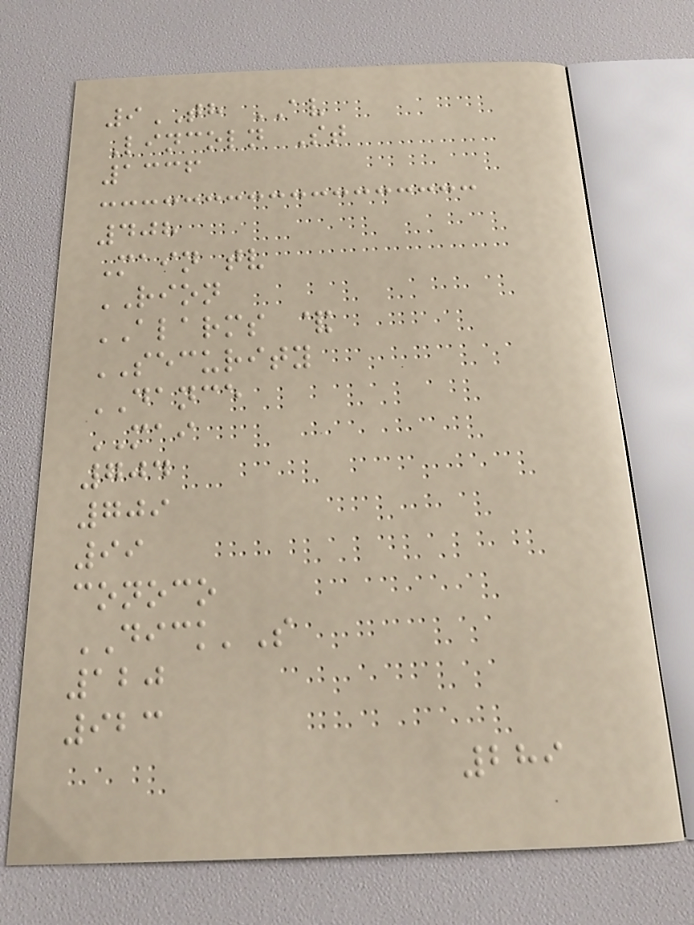9TH AV
Lincoln St
1336
408
Main tv
RION
ALARMS &
SECURITY
DANCE
MAI
704
709
99
conoco
DICK'S
120
923
289
